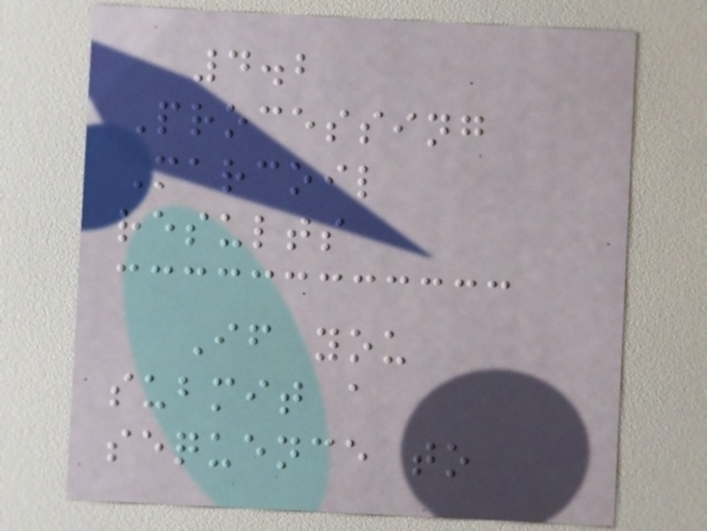4.2
Processing
Marcoil
results
If you
submit a
sequence to
